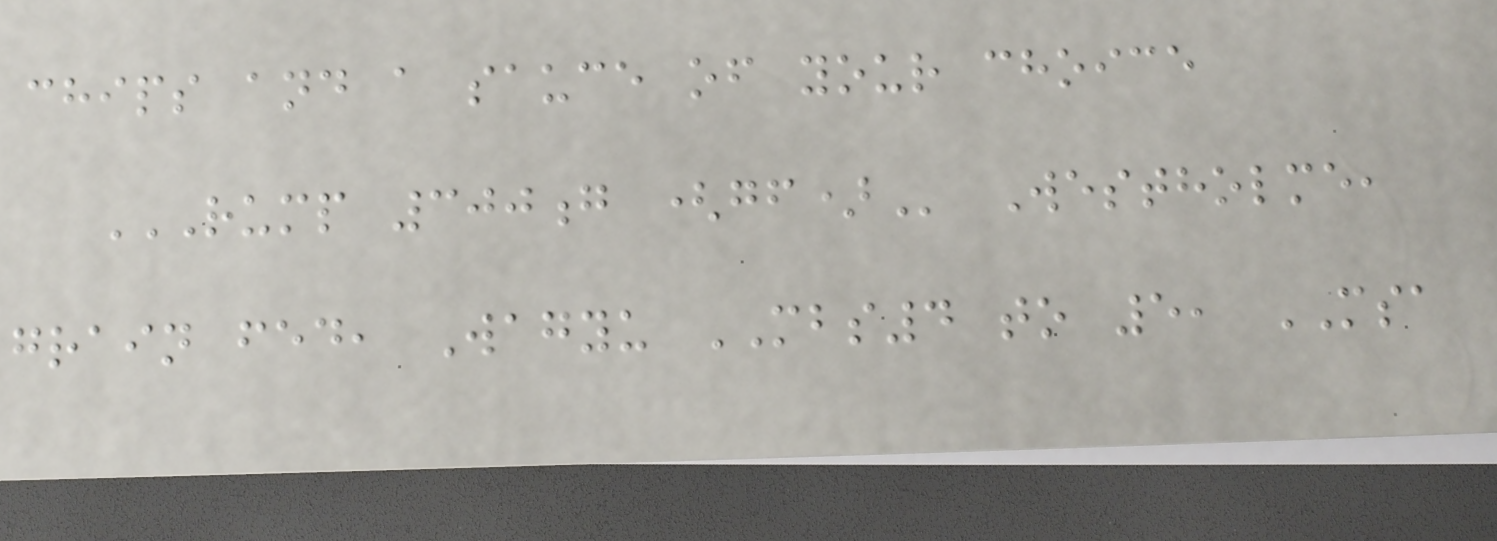chips and a sauce of your choice
RUMP 300G (GF) Westholme,
grain fed, Wagyu MBS4 to 5, MSA
